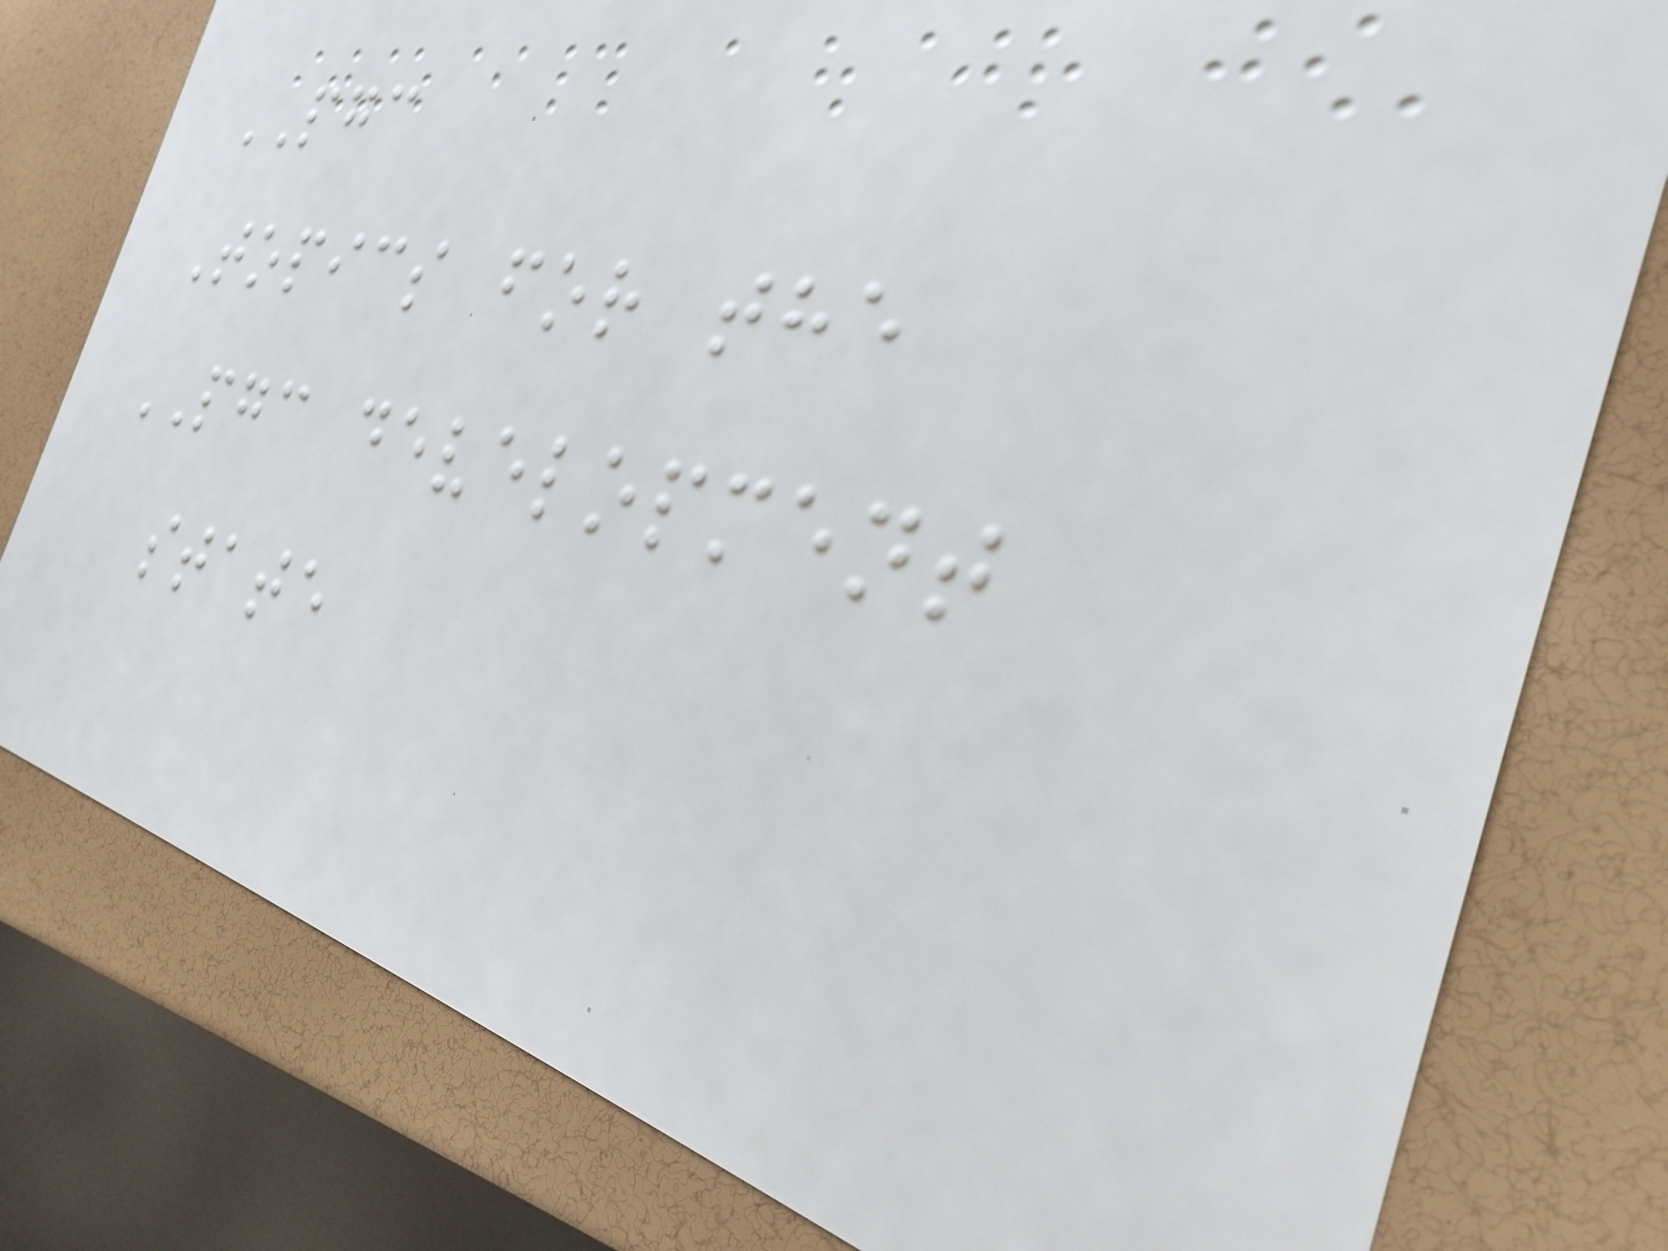PGC
Topics for the
PGC development
state
